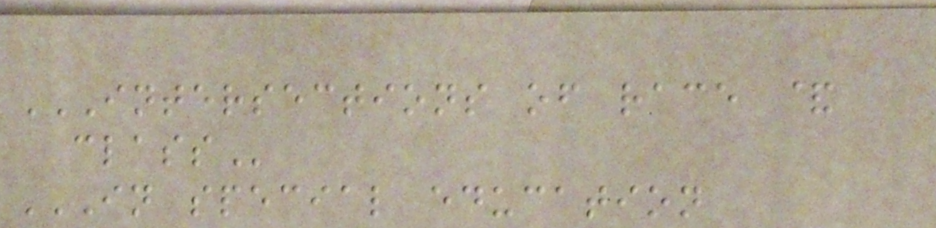INTERSECTIONS OF RACE &
CLASS
IN SPECIAL EDUCATION
